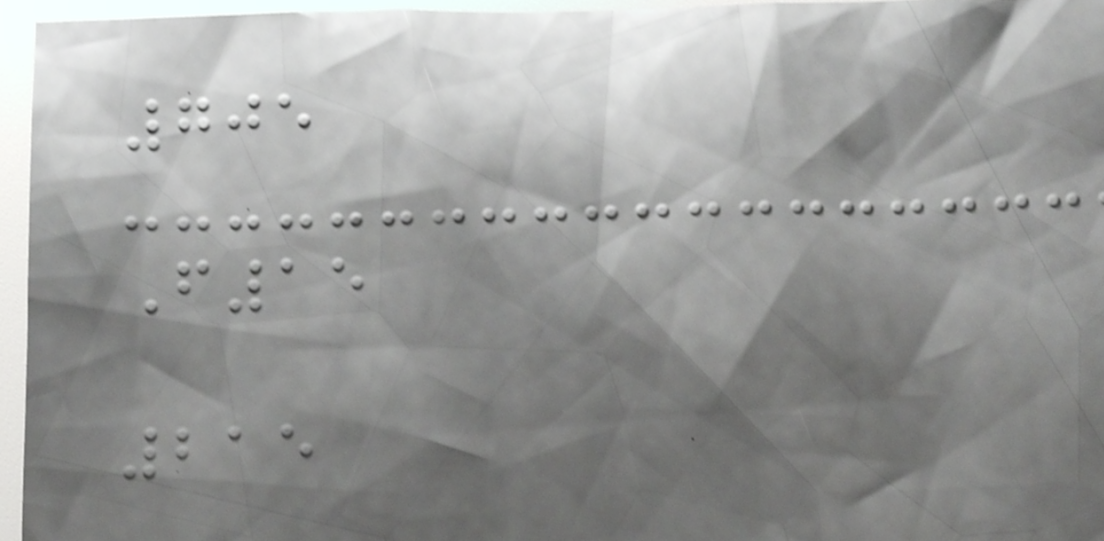705
F15
215
